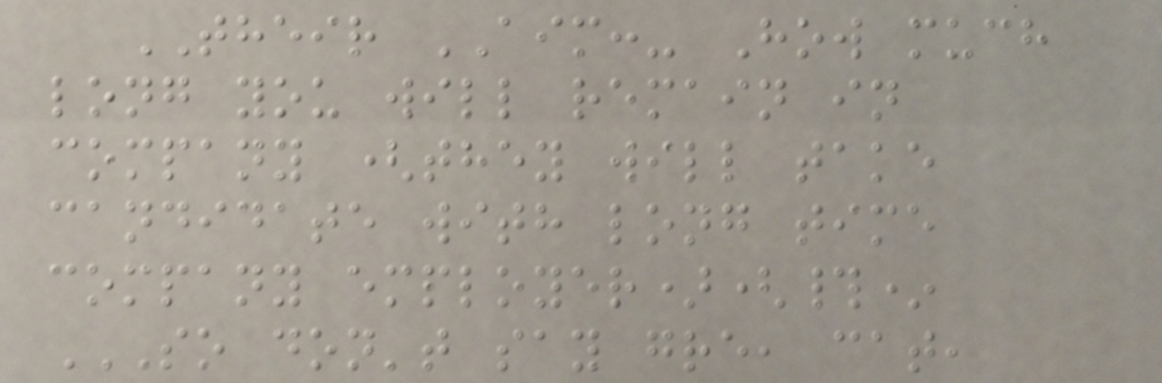THEIR AIM:- How much
long you will remain in
company (they will take
candidate with long time
company employer)(#*
SO DON'T SAY GRE, CAT,
